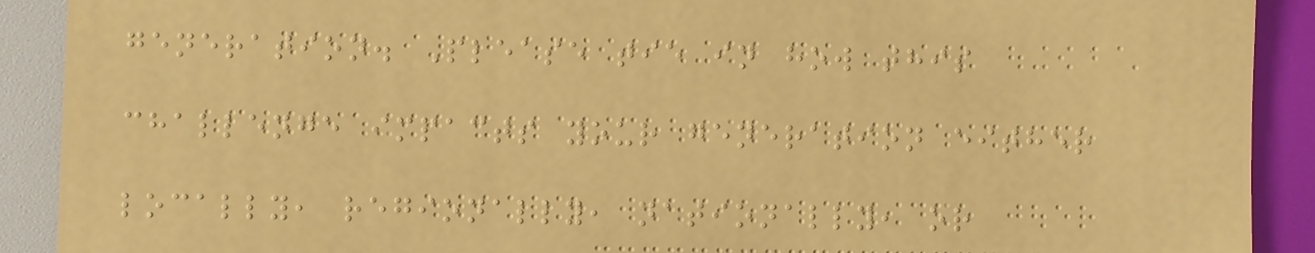generation. Please tie in how this
challenge impacts your generation either
locally, regionally, nationally, or
